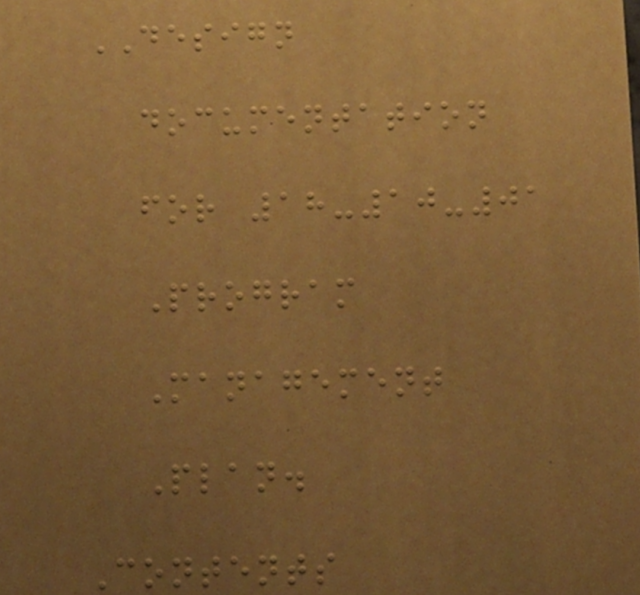DESIGN
documentation
for 18-10-01
Program
Management
Plan.
Contents
